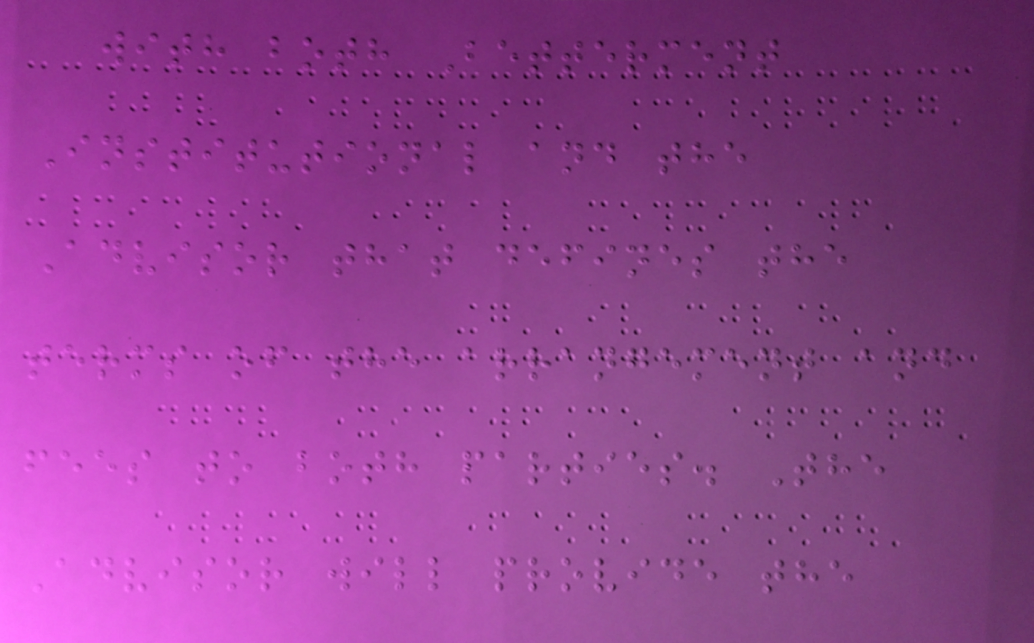with both Betterment
Institutional and the
Advisor that defines the
terms of the arrangement and
fees to both parties. The
Advisor will provide the
